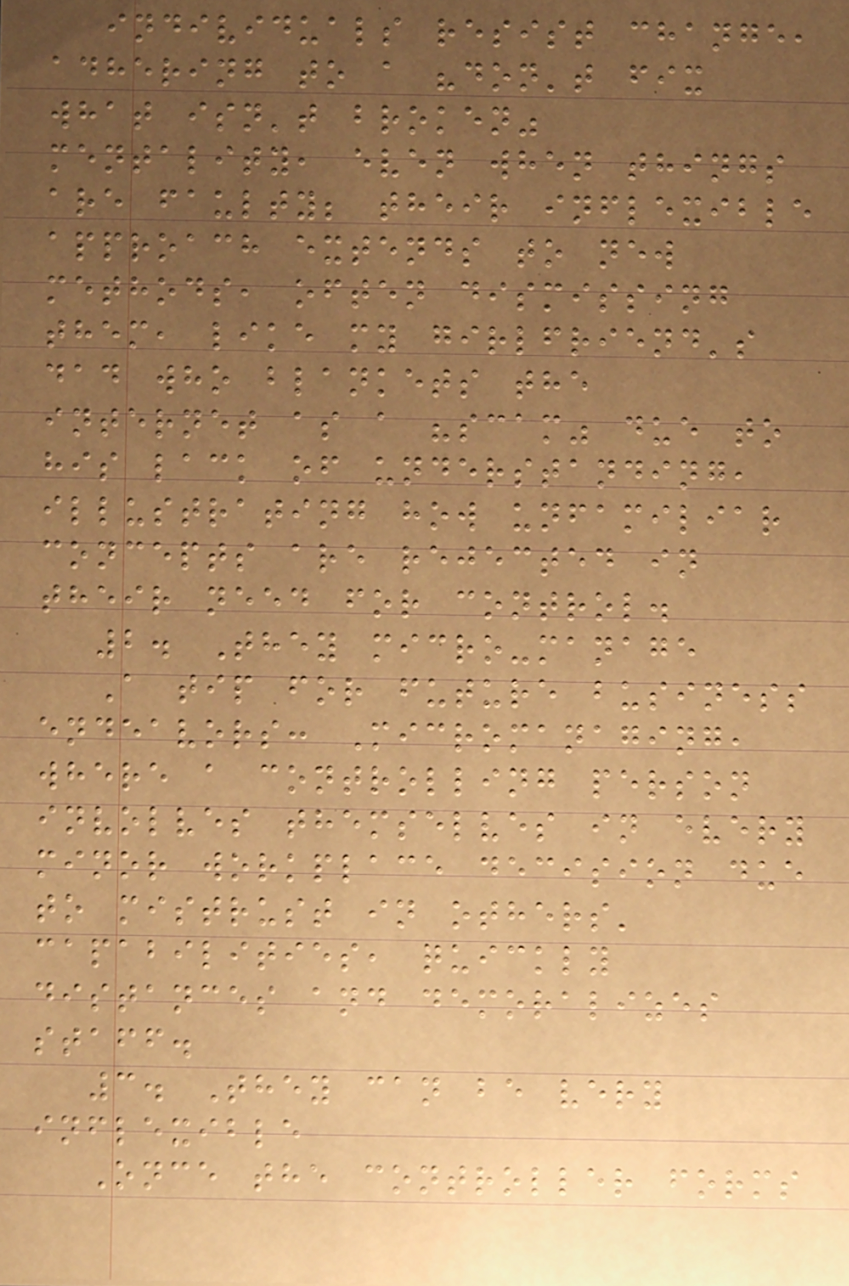individuals resist change,
adhering to a "don't fix
what isn't broken"
mentality, even when things
are faulty; their inflexible
approach extends to new
methods, often dismissing
them, like my girlfriend's
dad who blankets the
internet as a "scam" due to
his lack of understanding,
illustrating how unfamiliar
concepts are rejected in
their need for control.
2. They micro-manage
A tip for future business
endeavors: Micromanaging,
where a controlling person
involves themselves in every
minor workplace decision due
to mistrust in others'
capabilities, quickly
distances and demoralizes
staff.
3. They can be very
inflexible
Once the controller forms
